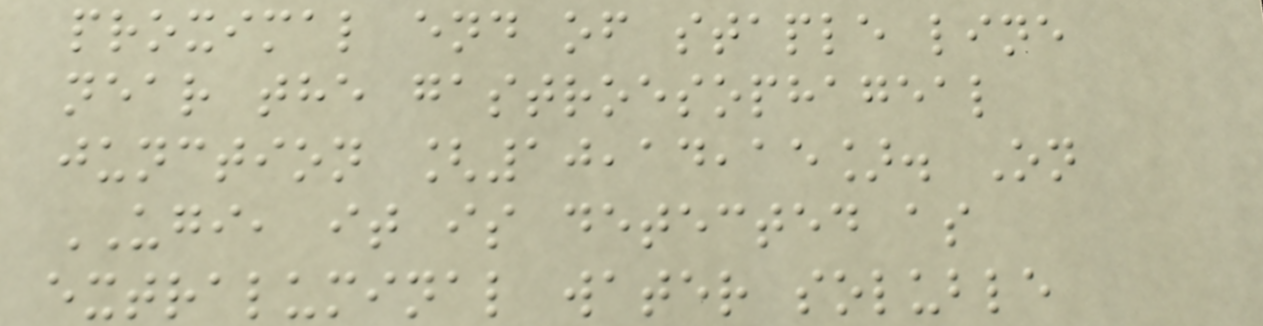proximal end of staple line
near the gastroesophageal
junction [10,14,15]. On
UGI, it is detected as
extraluminal water soluble
